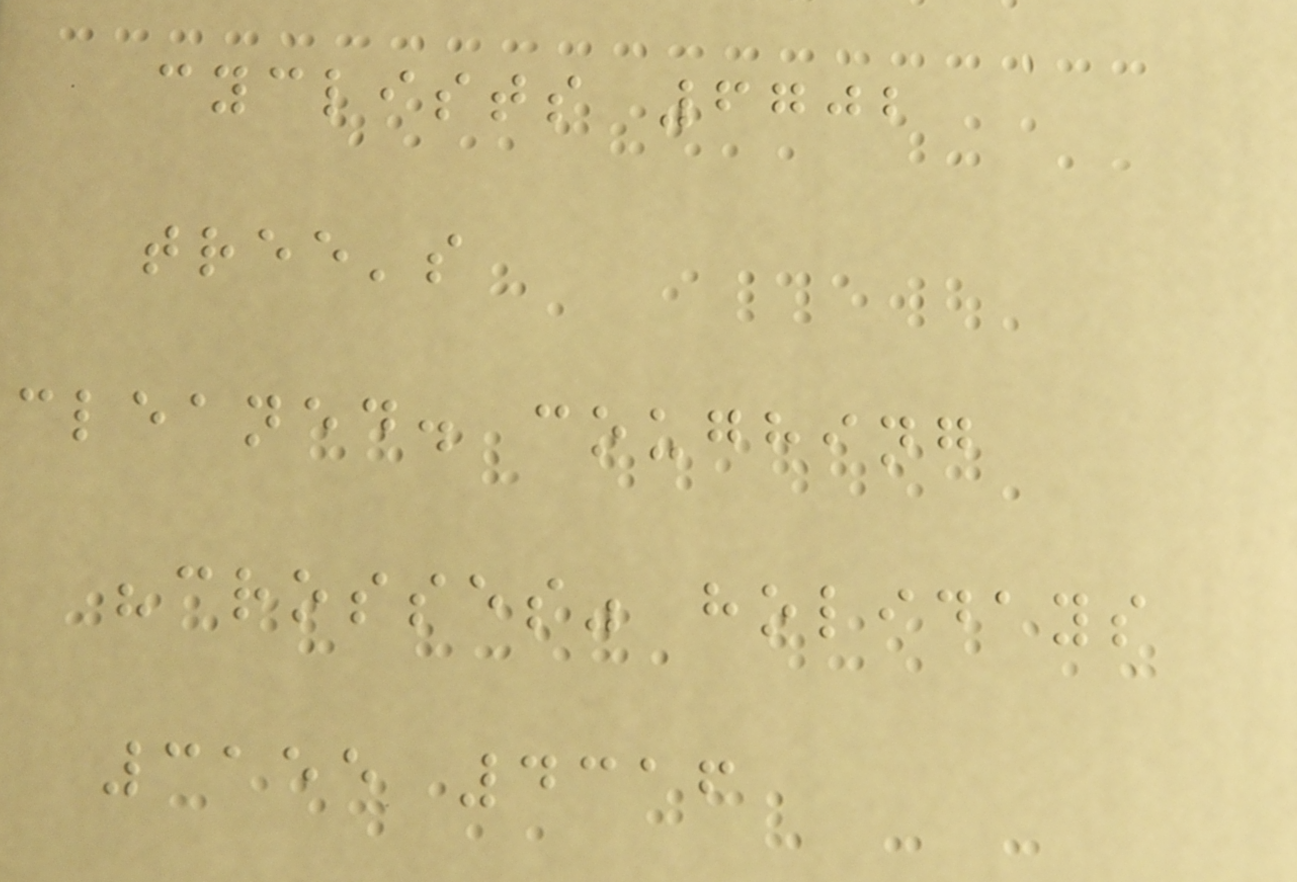cyclists 6702
tree's
cleaned. coughing
"crosses" holidays
3155 4316
